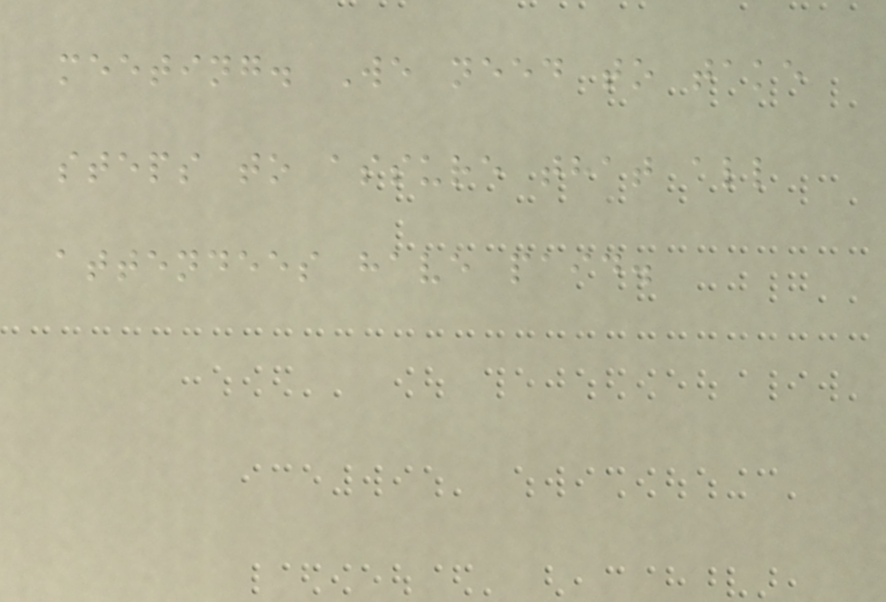meeting. We need to take
steps to assure that all
attendees have paid.
